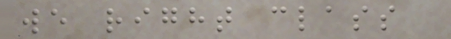we right class
